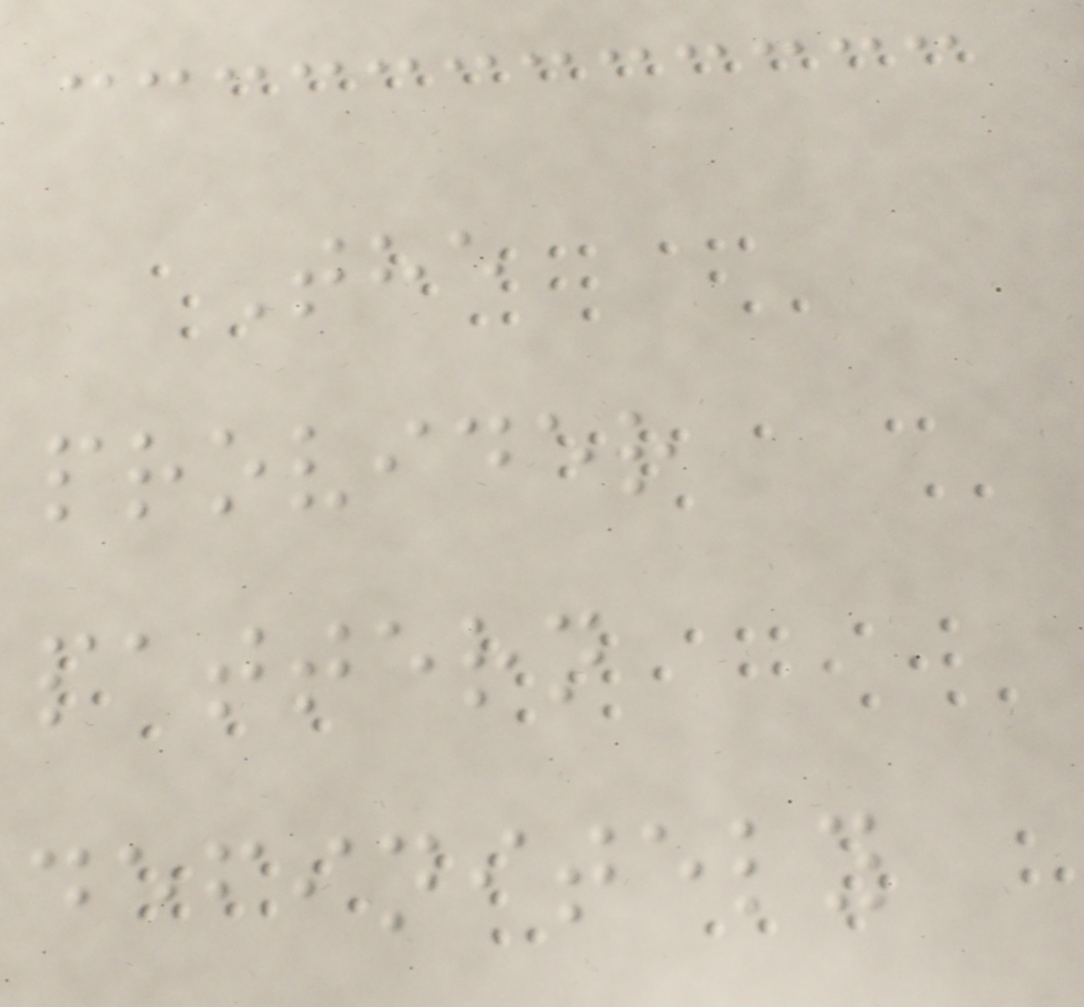The
provider
pattern
definitely
